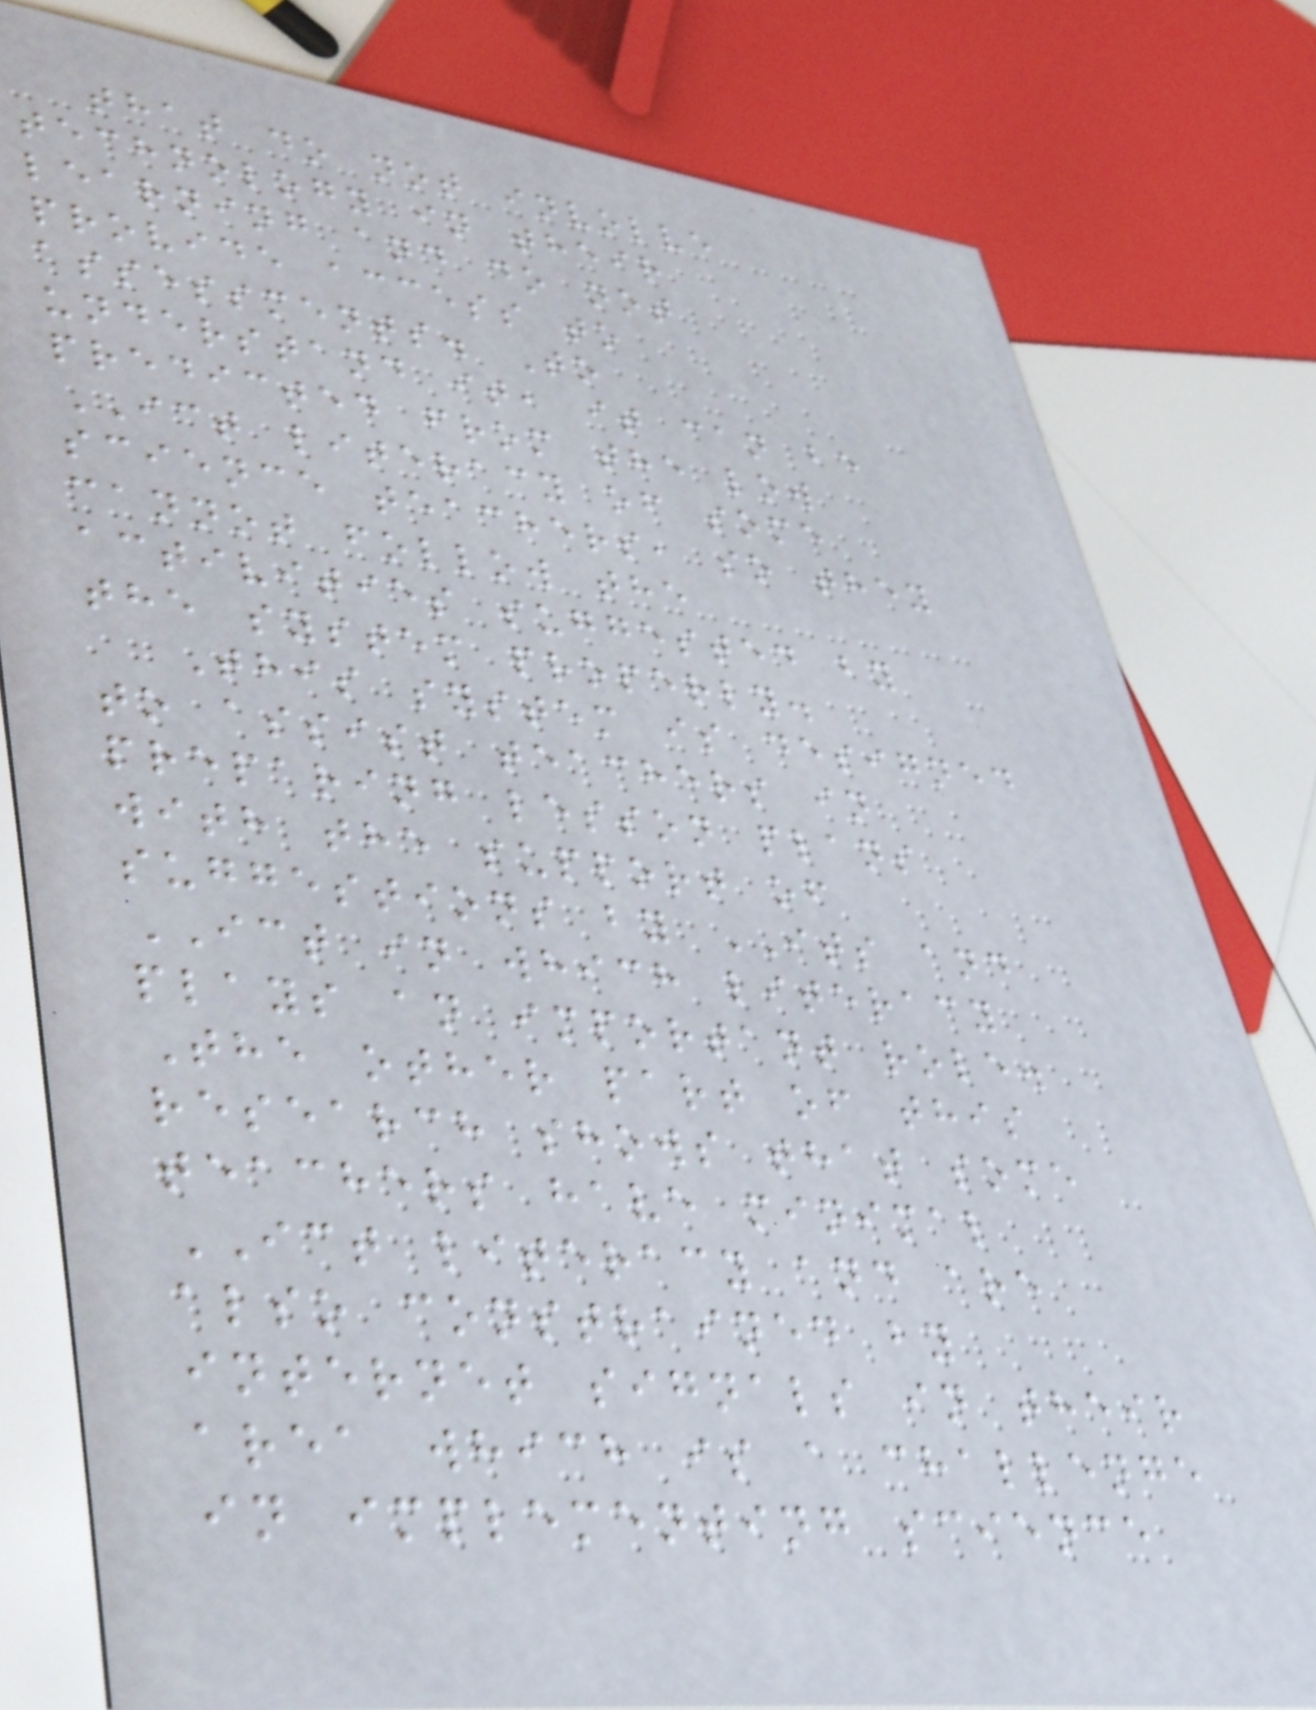that do not involve
technology in their
learning and do not
provide access to
assessments. To
understand it, it can be
predicted from the low
ICT literacy of some
science teachers, so they
cannot follow the
activities suggested by
the system properly.
This system is designed
to assist teachers in
preparing lesson plans
with the support of
suggestions by ITS and
ICT in which literacy
plays an important role.
The other part of this
research shows that some
teachers have minimal
ICT literacy and are
also constrained by
internet signals in their
area which is a challenge
in implementing science
